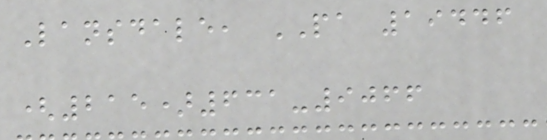Lansdale, PA 19446
(215)631-9066
